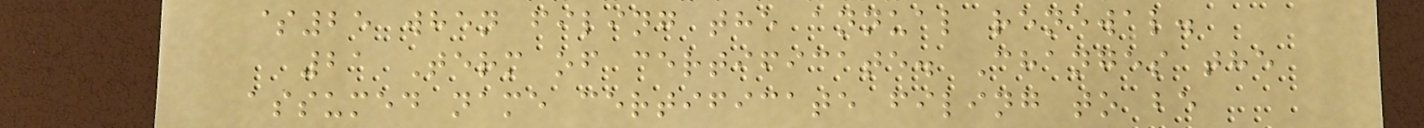$25 when filing the annual renewal.
21 Term of certificate. Changes the
assumed name certificate filing to be
